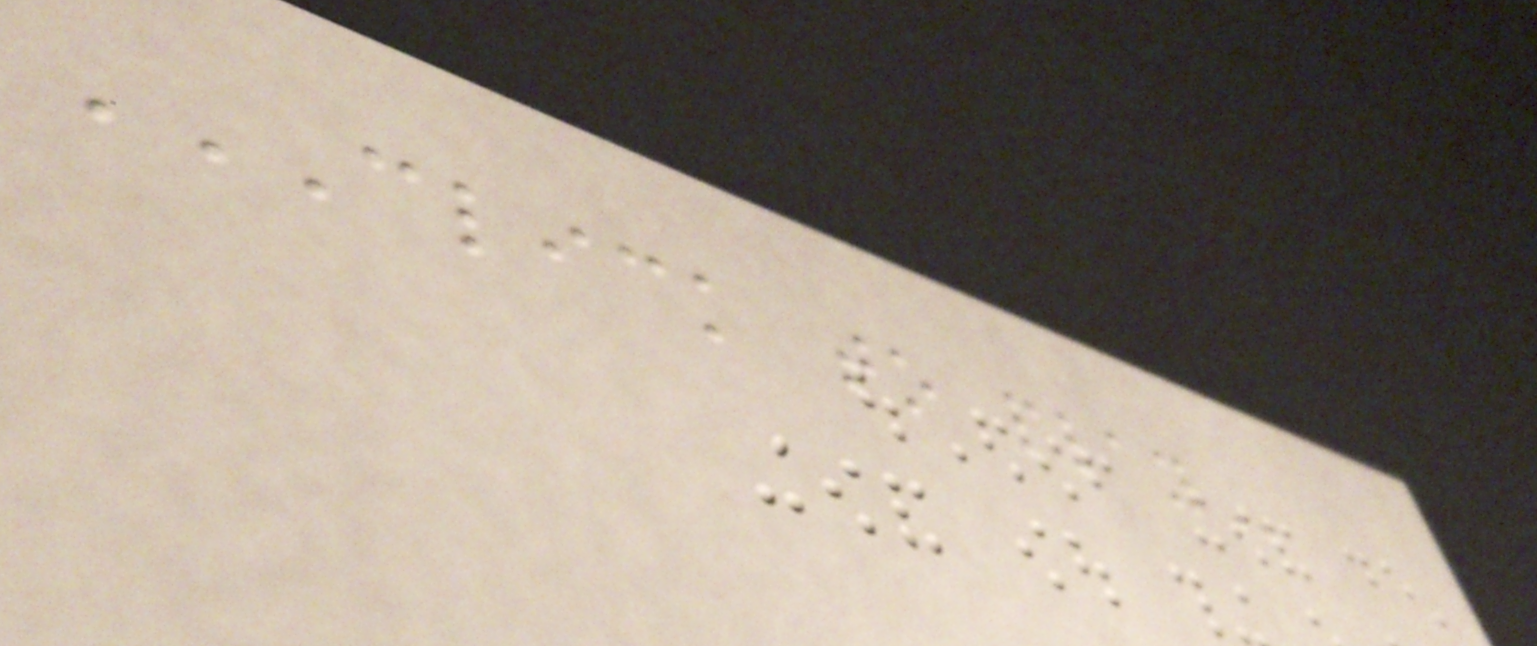CLICK TO PLAY
